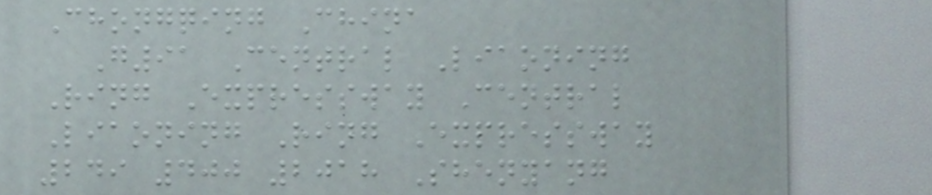Chongqing China
G91 Central Liaoning
Ring Expressway Central
Liaoning Ring Expressway
249 400 2018 Shenyang
